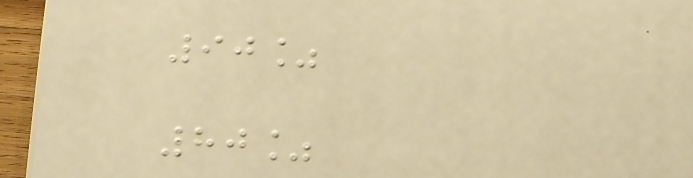90%
80%
